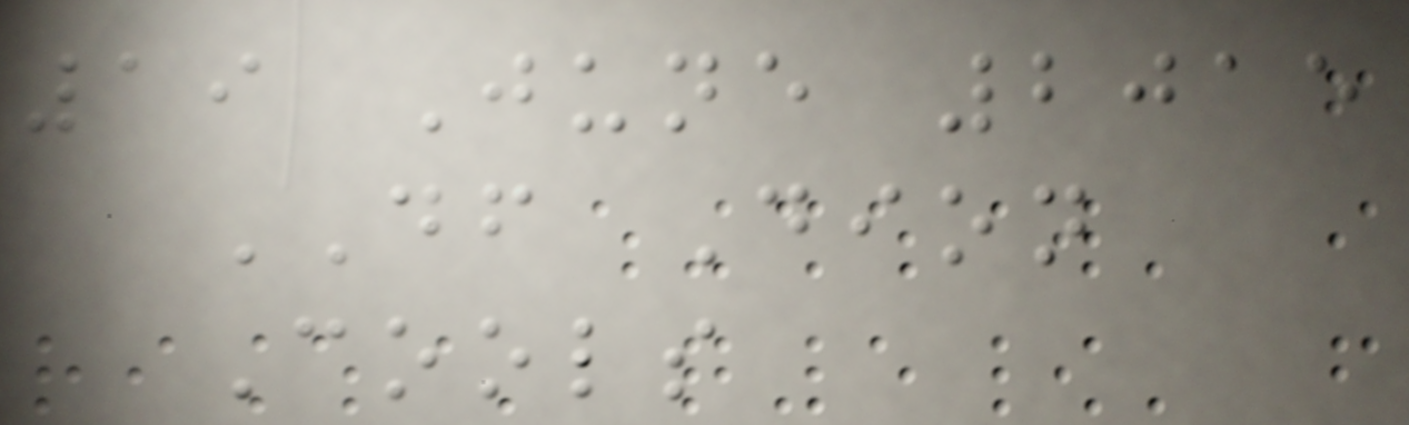19 June 2015
DF Dion
Cools
